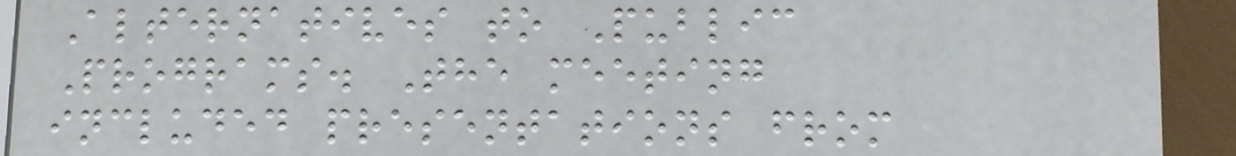Alternatives to Public
Programs. The meeting
included presentations from
